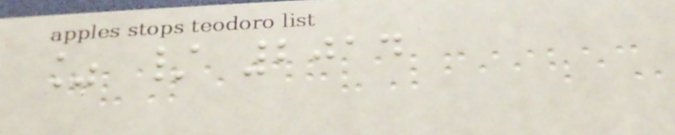% / 2014
